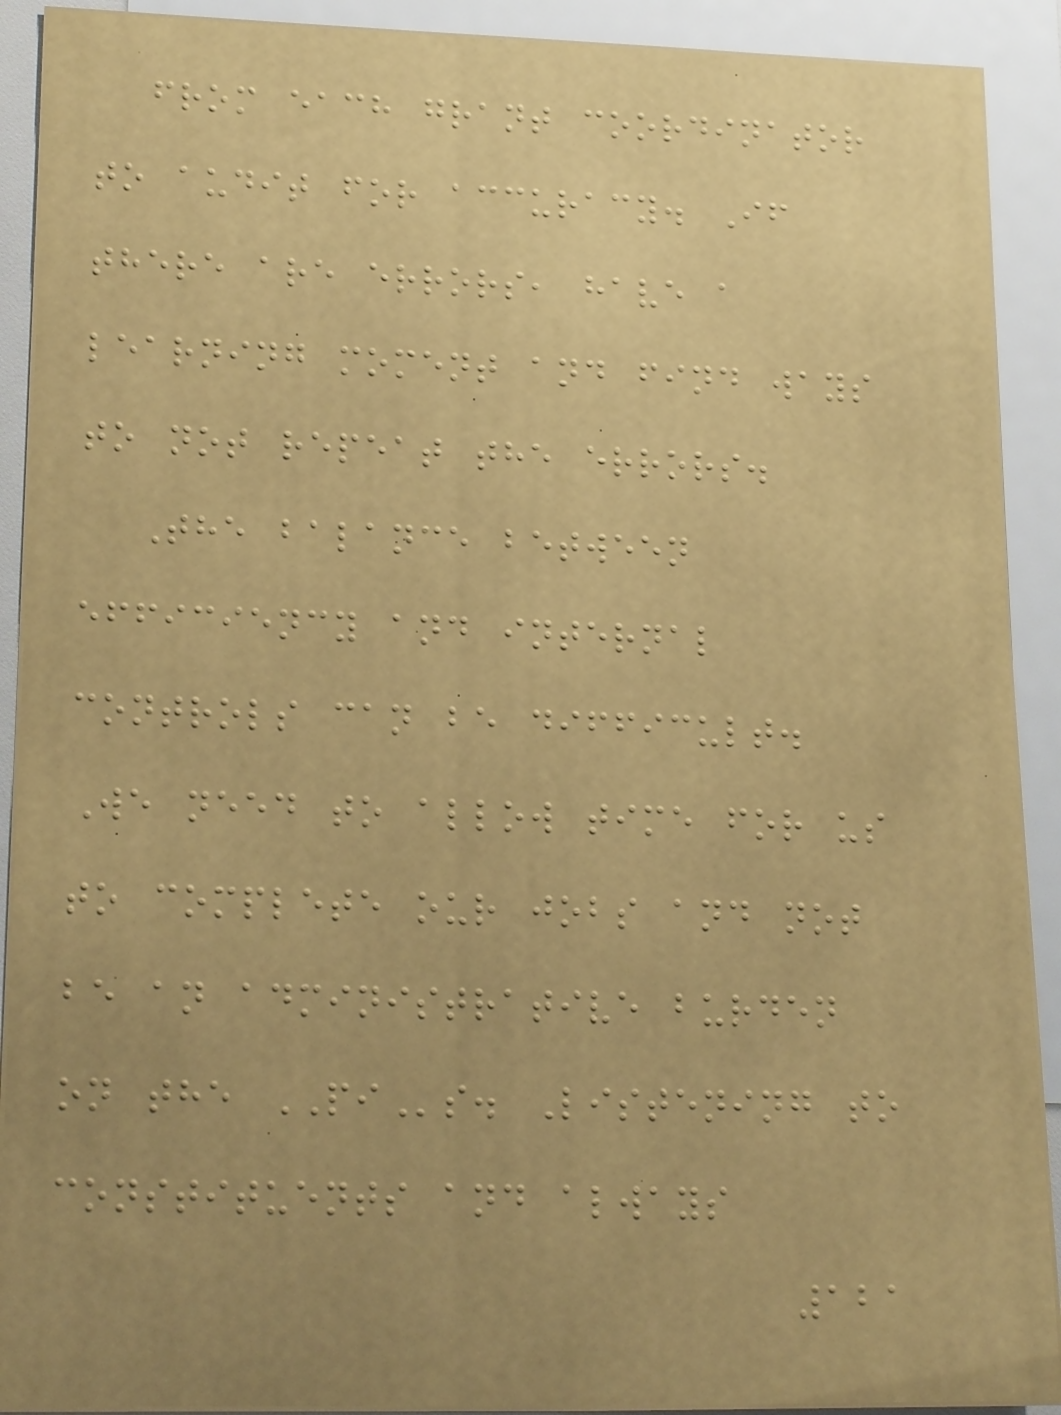from each grant coordinator
to audit for accuracy. If
there are errors, have a
learning moment and find ways
to not repeat the errors.
The balance between
efficiency and internal
controls can be difficult.
We need to allow time for us
to complete our jobs and not
be an administrative burden
on the PIs. Listening to
constituents and always
121
